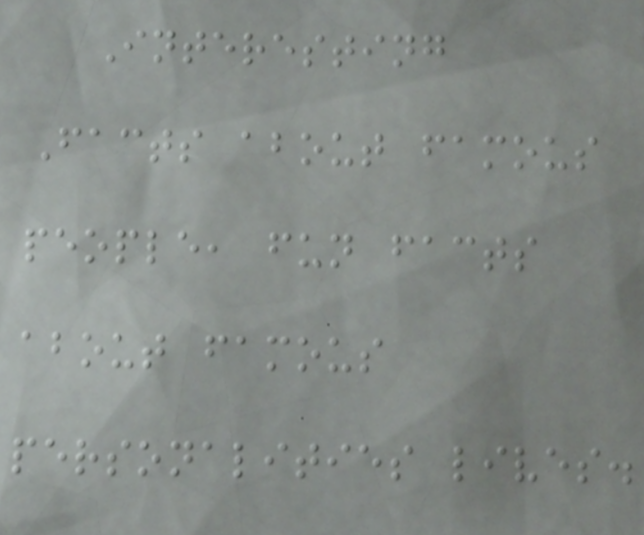Interesting
Facts about famous
people, fun facts
about famous
personalities lives.
